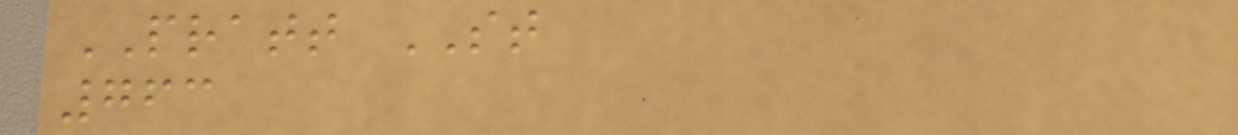PRATT ST
763
